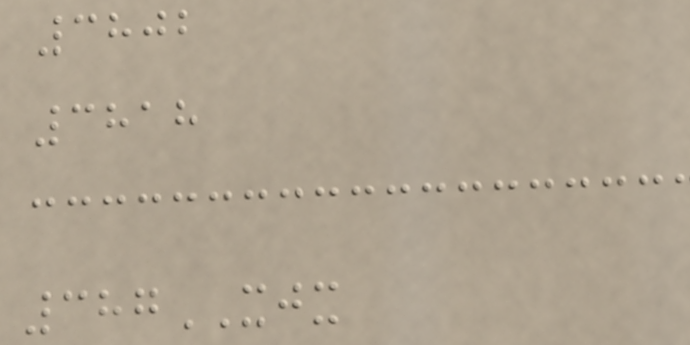3802
3818
387XJX
